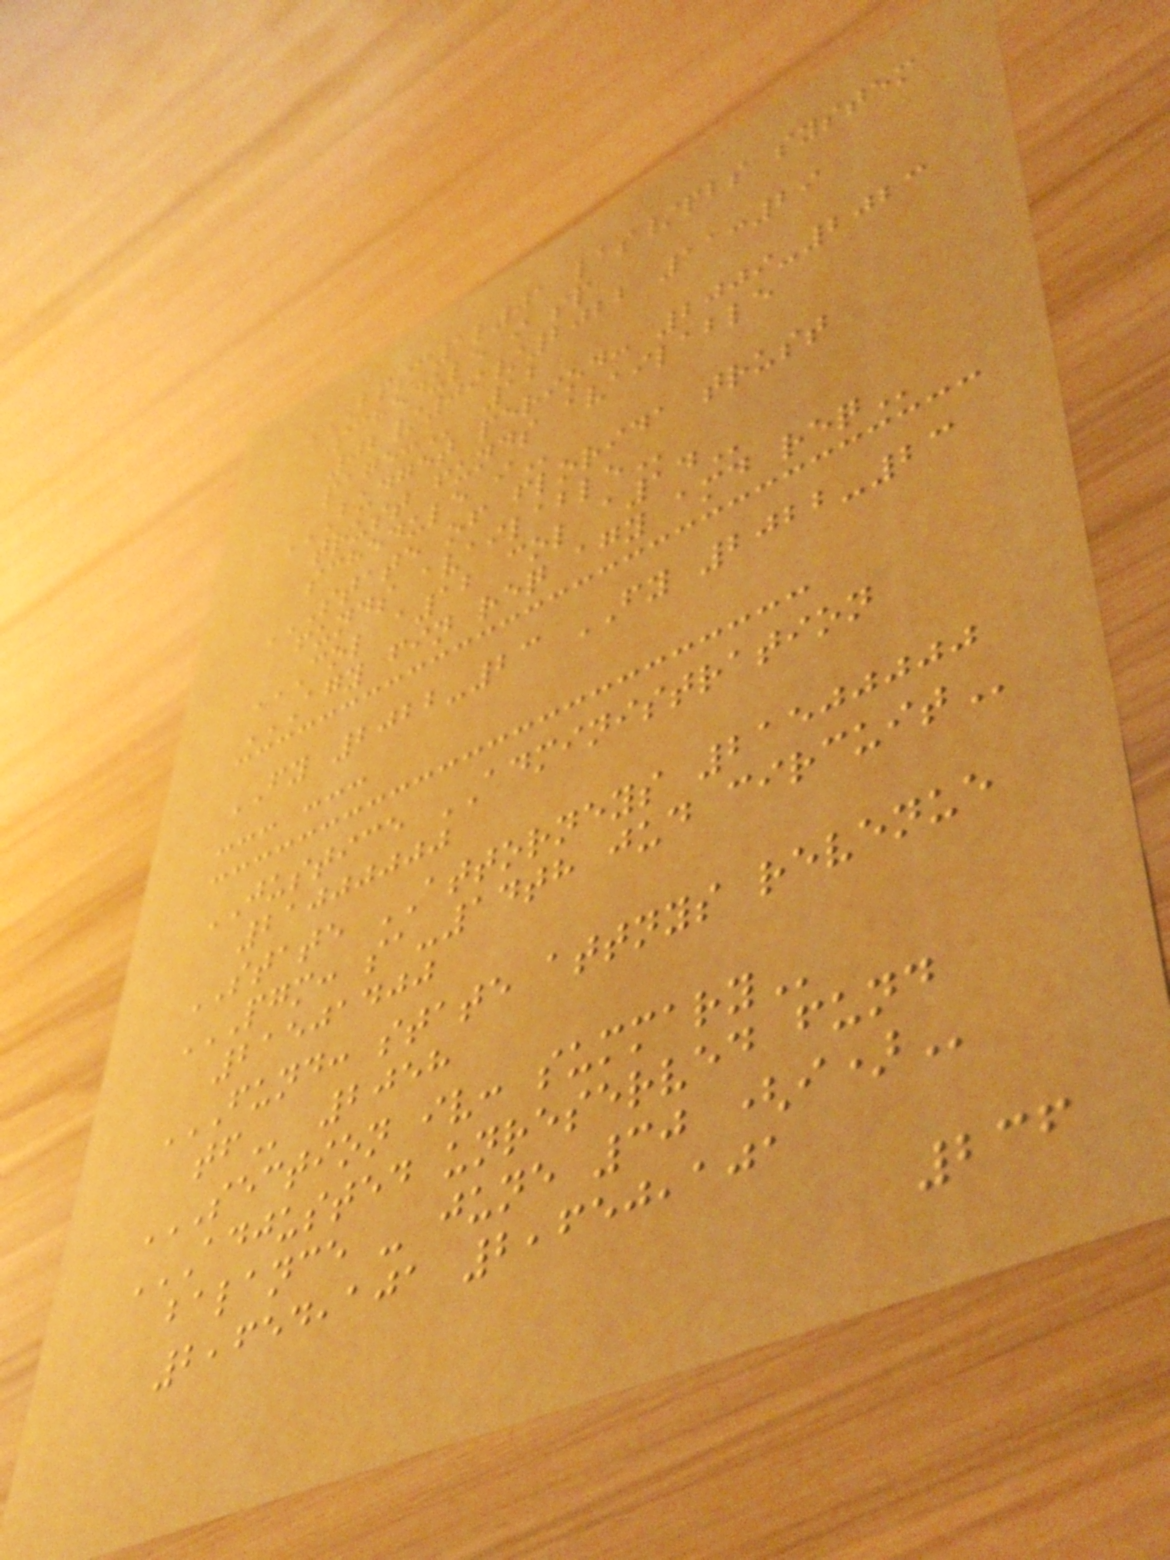BPSC1L01 LAS/PBS SYSTEM
SCHEDULE I SP
02/09/2022 11:29
PAGE: 12
BUDGET PERIOD: 2009-2023
TRUST FUNDS AVAILABLE
SCHEDULE I
STATE OF FLORIDA TRUST
FUNDS AVAILABLE
COL A12 COL A14
AGY FIN REQ AGY AMD REQ
FY 2022-23 FY 2022-23
--- ---
JUSTICE ADMINISTRATION
21000000
STATE ATTORNEYS 21500000
PGM: SA-14TH JUD CIRCUIT
21501400
FUND: STATE ATTNYS REVENUE
TF 2058
SECTION IV: SUMMARY
ADJUSTED UNRESERVED FUND
BALANCE - JUNE 30 (I)
2,654,101 2,650,101
236
